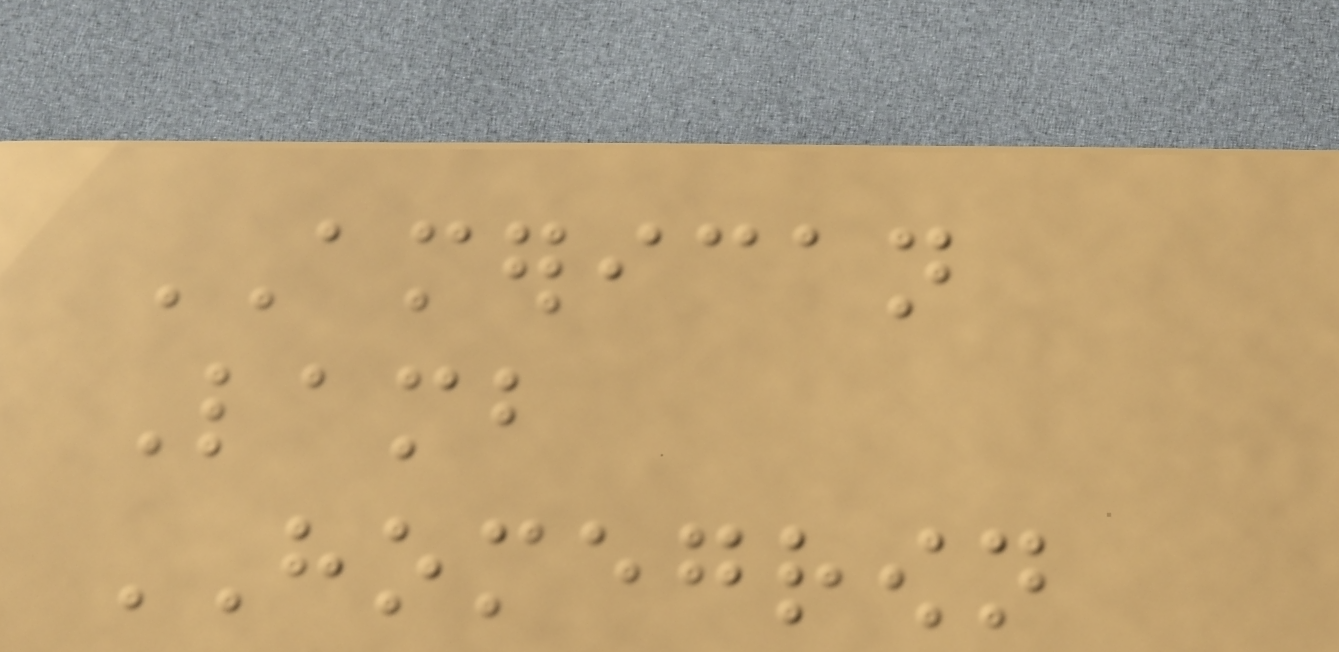AMERICAN
Lamb
HOMEGROWN
